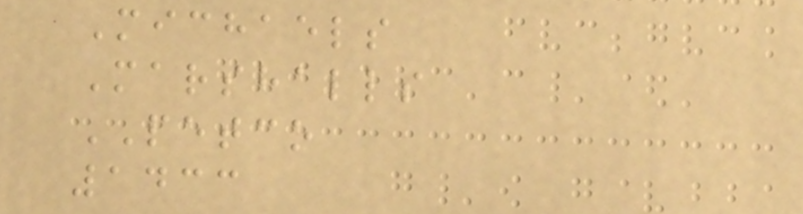Michaels
Marshalls
PETCO
1433
